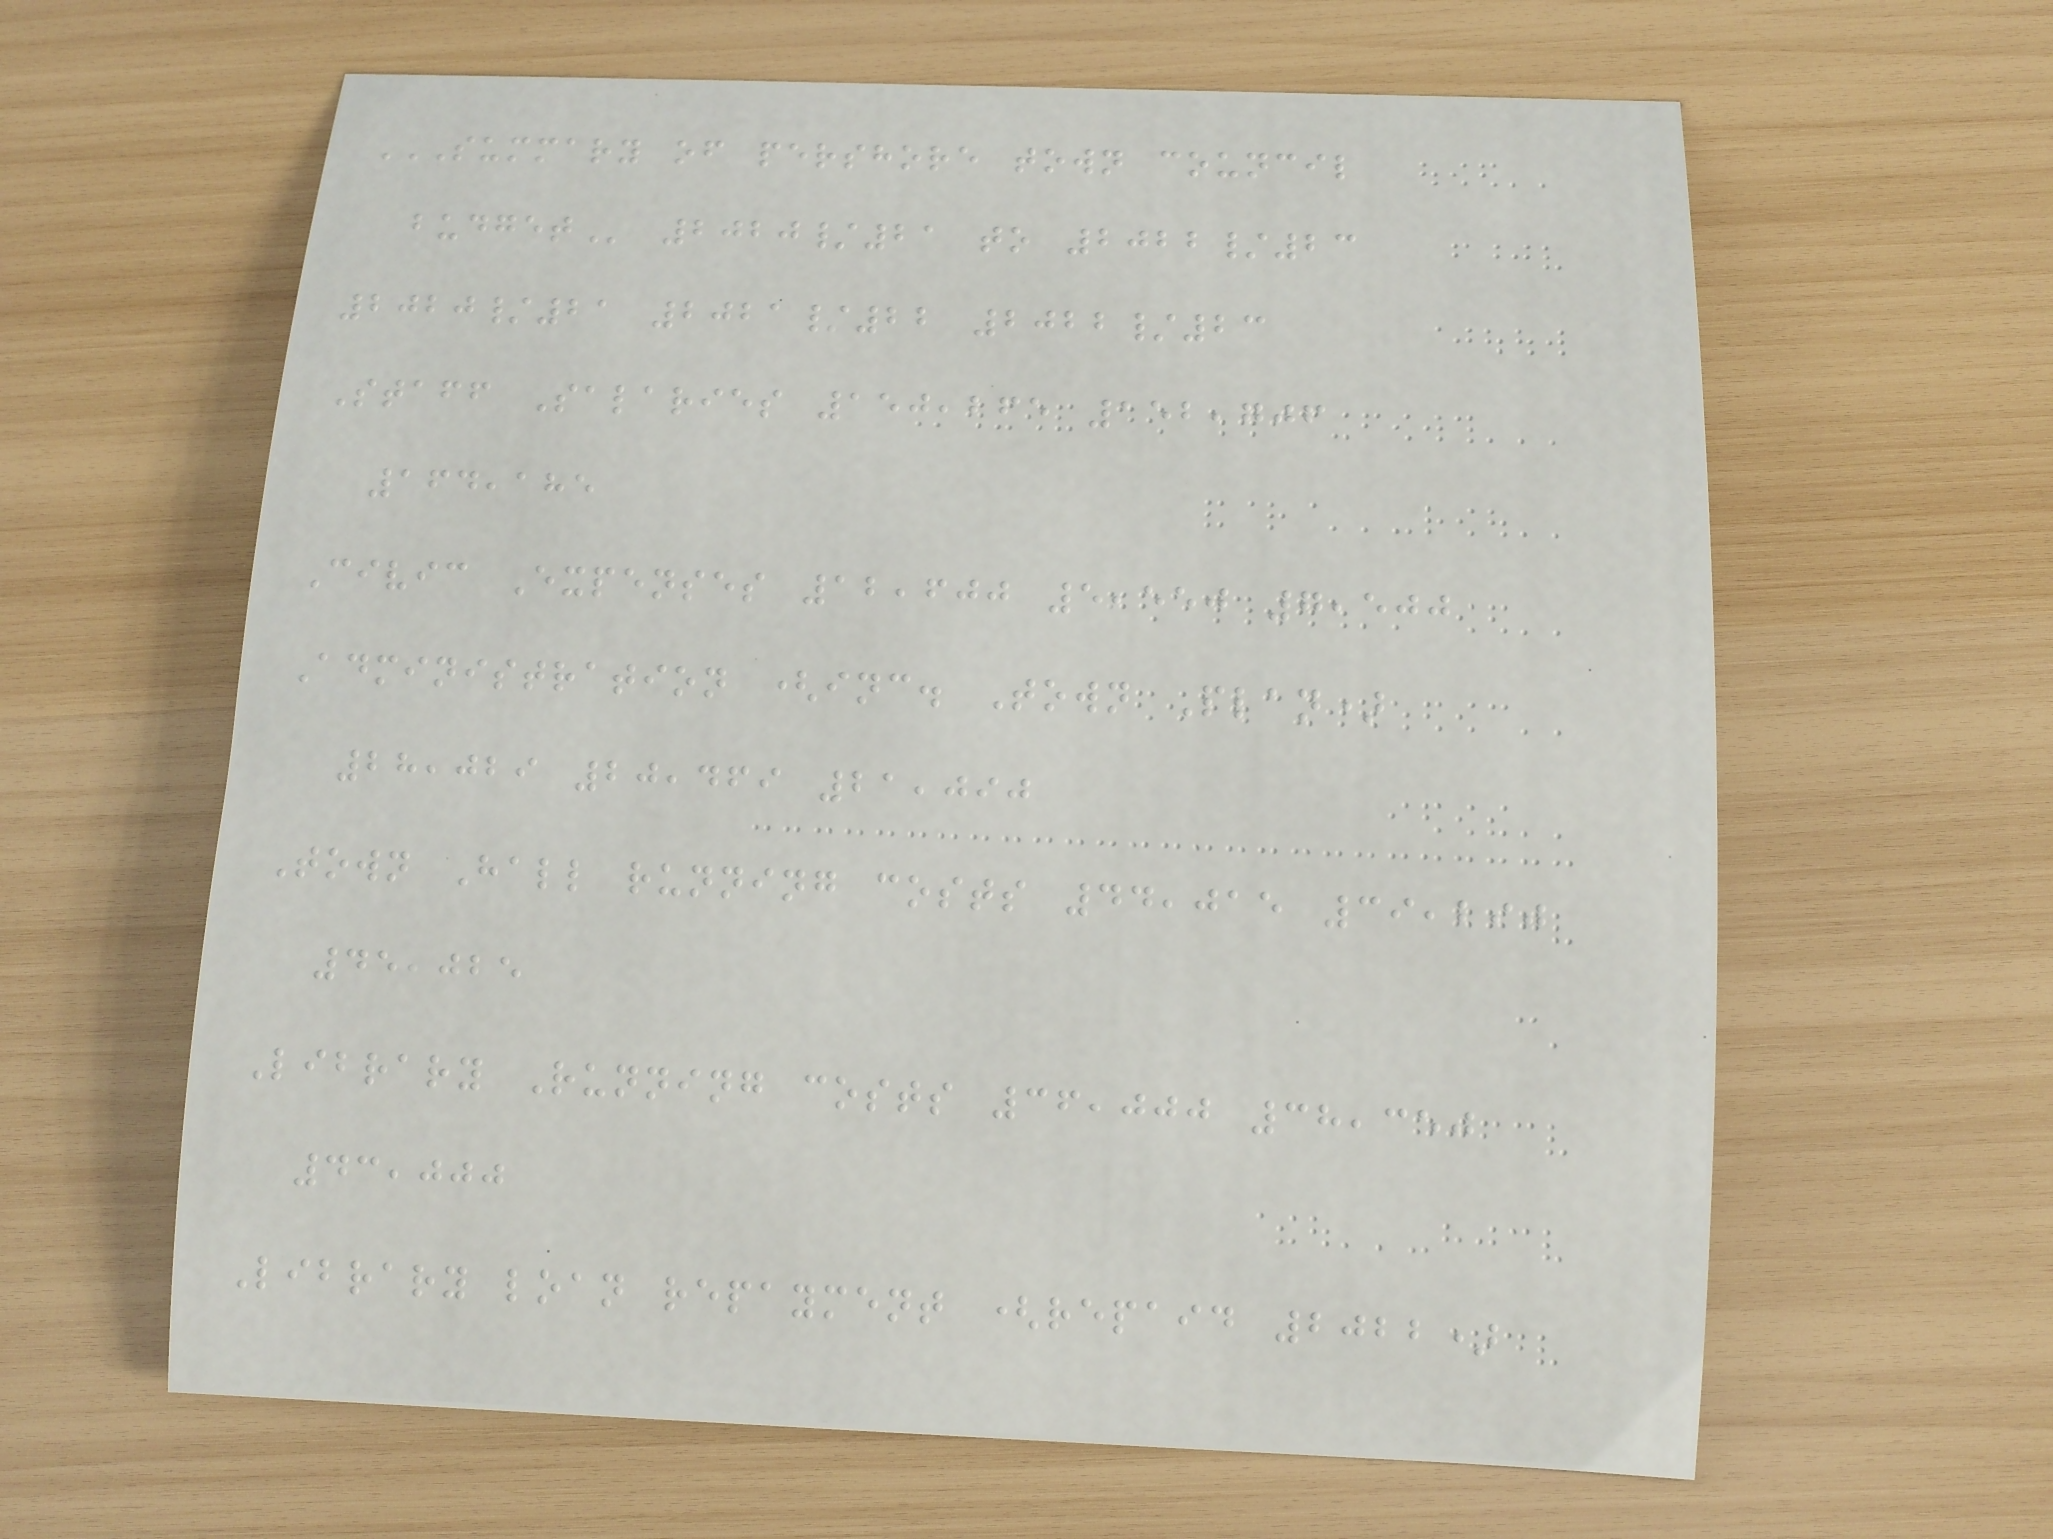SUMMARY OF PERSHORE TOWN COUNCIL
BUDGET 2020/21 to 2022/23
2020/21 2021/22 2022/23
Staff Salaries 150,265 152,706
164,185
Civic Expenses 12,600 5,550 7,500
Administration (inc. Town Plan)
28,029 20,469 21,090
Town Hall running costs 44,015 39,290
45,025
Library Running costs 36,000 38,350
43,000
Library loan repayment (repaid 2022)
